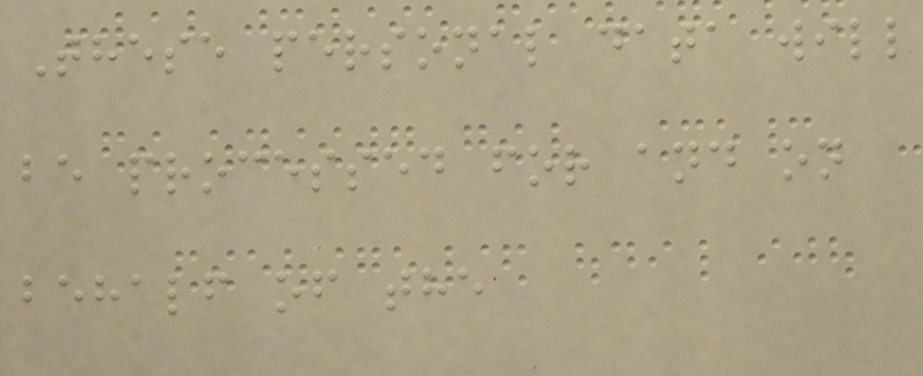These personal data will
be processed for and on
behalf of the
